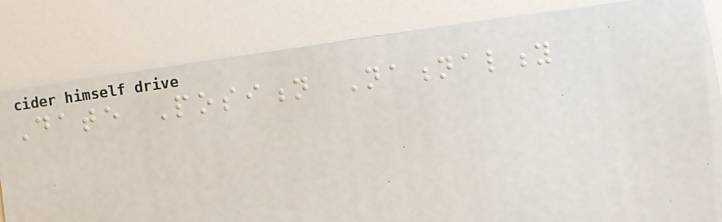Date Position Nationality
